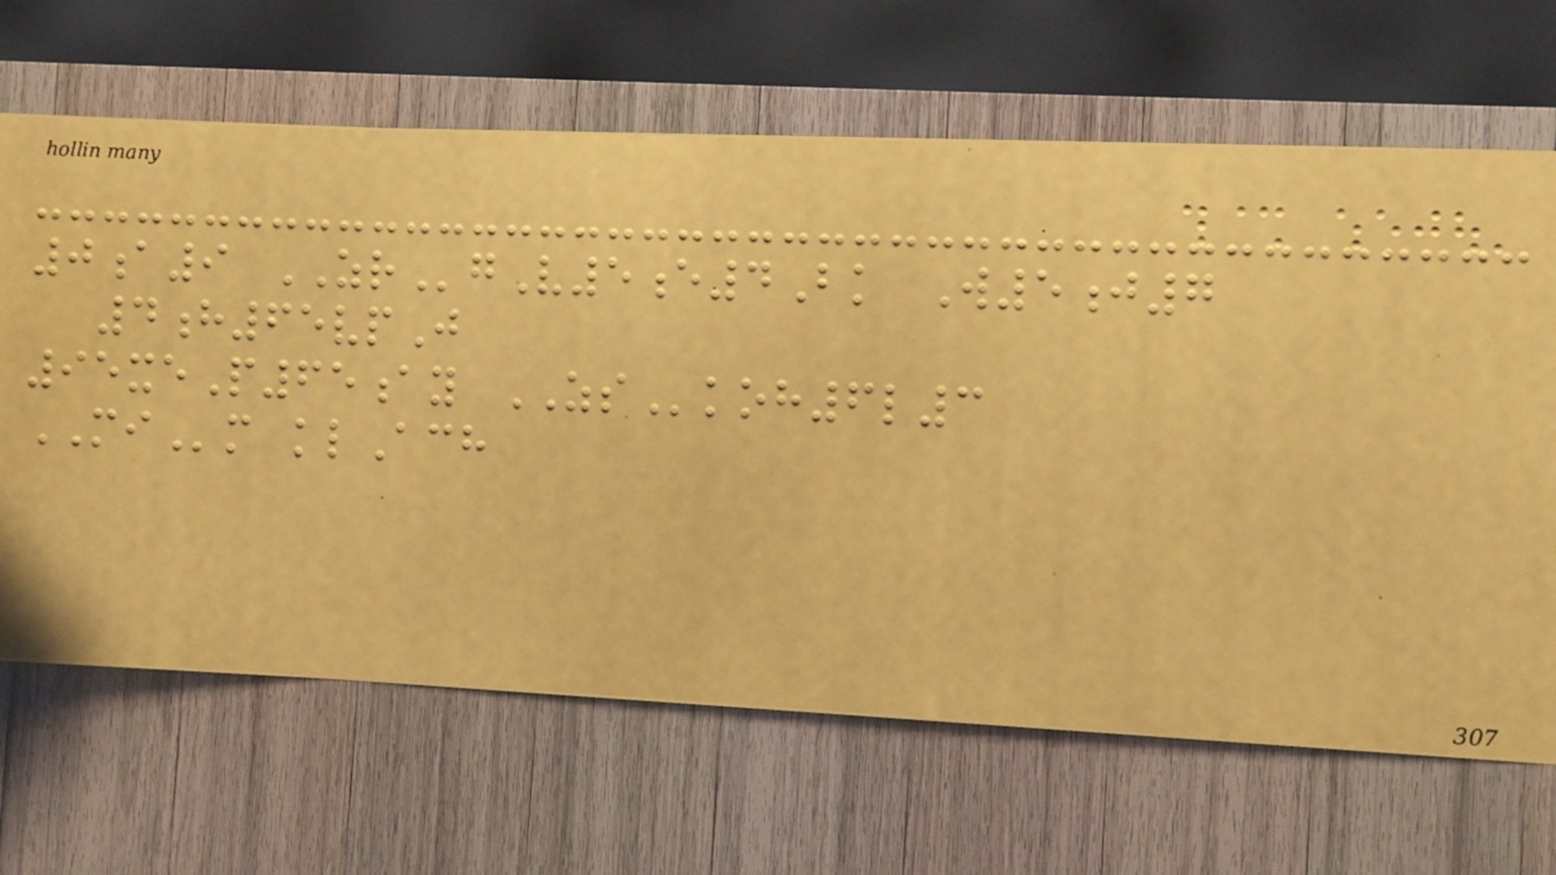0a9 ZRgV5e4Bk W5j7
4h65vpJ
95xeP65ay ZSkoh6l3
MIm klAch
